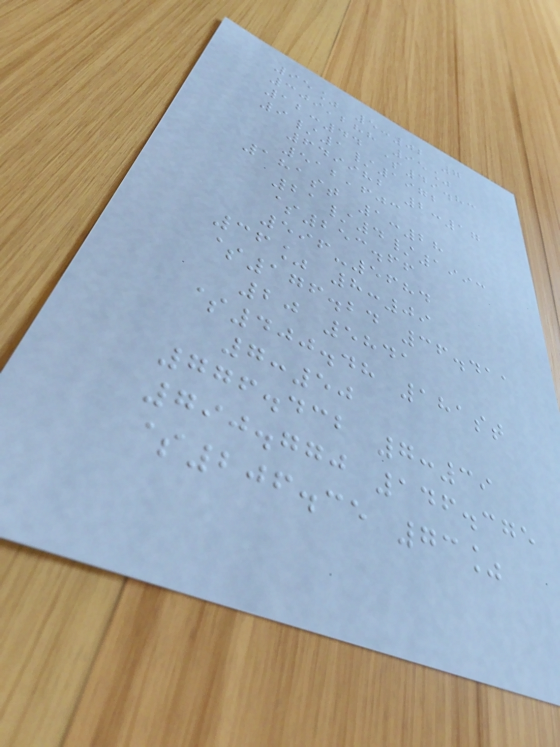95% 5:02 7
309,288 95%
12:44 $49.83
9/1/1972
649982 2:17
512,603
181st 1:28
21/4/1993
$253.66
596-5684
36% 8:09
$176.24 36.411
20 5841
$400.48 181st
7:50
776.432 7:39
790.770 146.375
$206.35 73%
